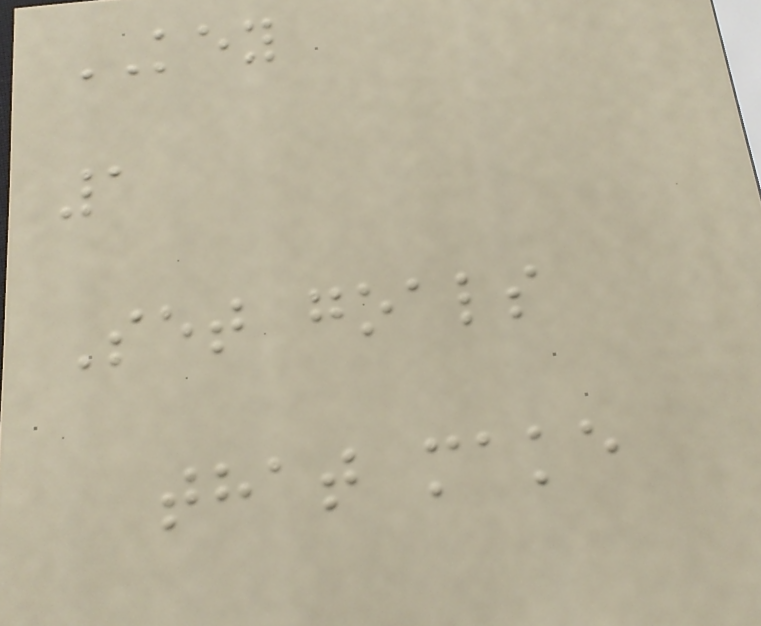KEY
1
Set goals
that make
